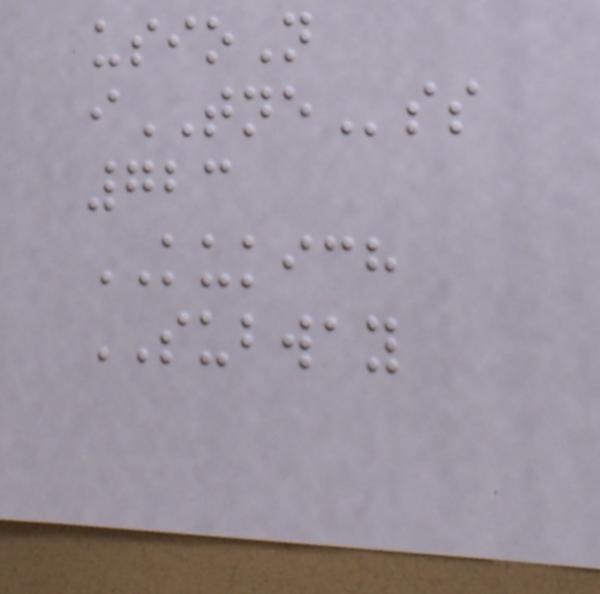usioN
iTNEss
723
KUKICH
SUBWAY
